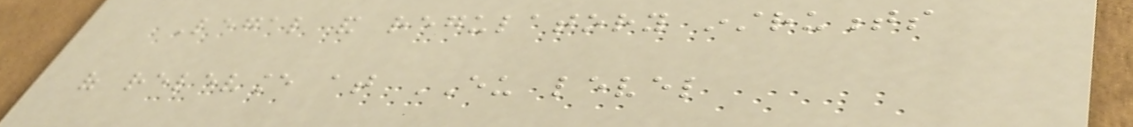Legal and regulatory instruments
of relevance at EU level
